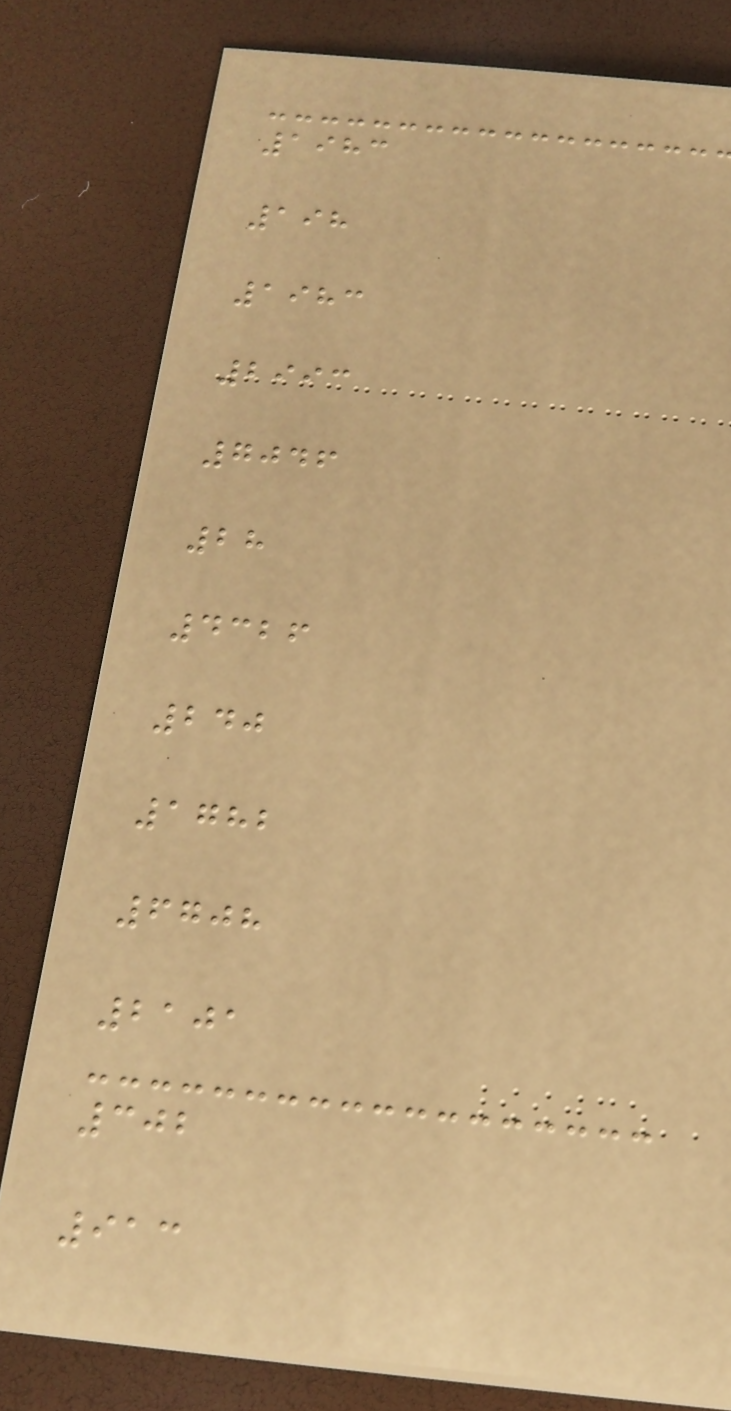1983
198
1983
2993
7046
28
4326
240
1782
6708
2101
302
913
